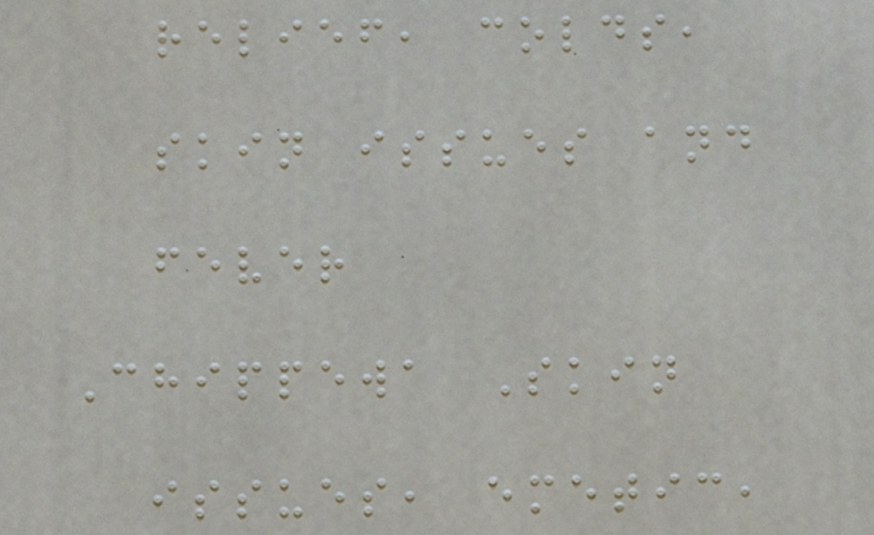relief, colds,
skin issues and
fever
Chippewa Skin
issues, emetic,
